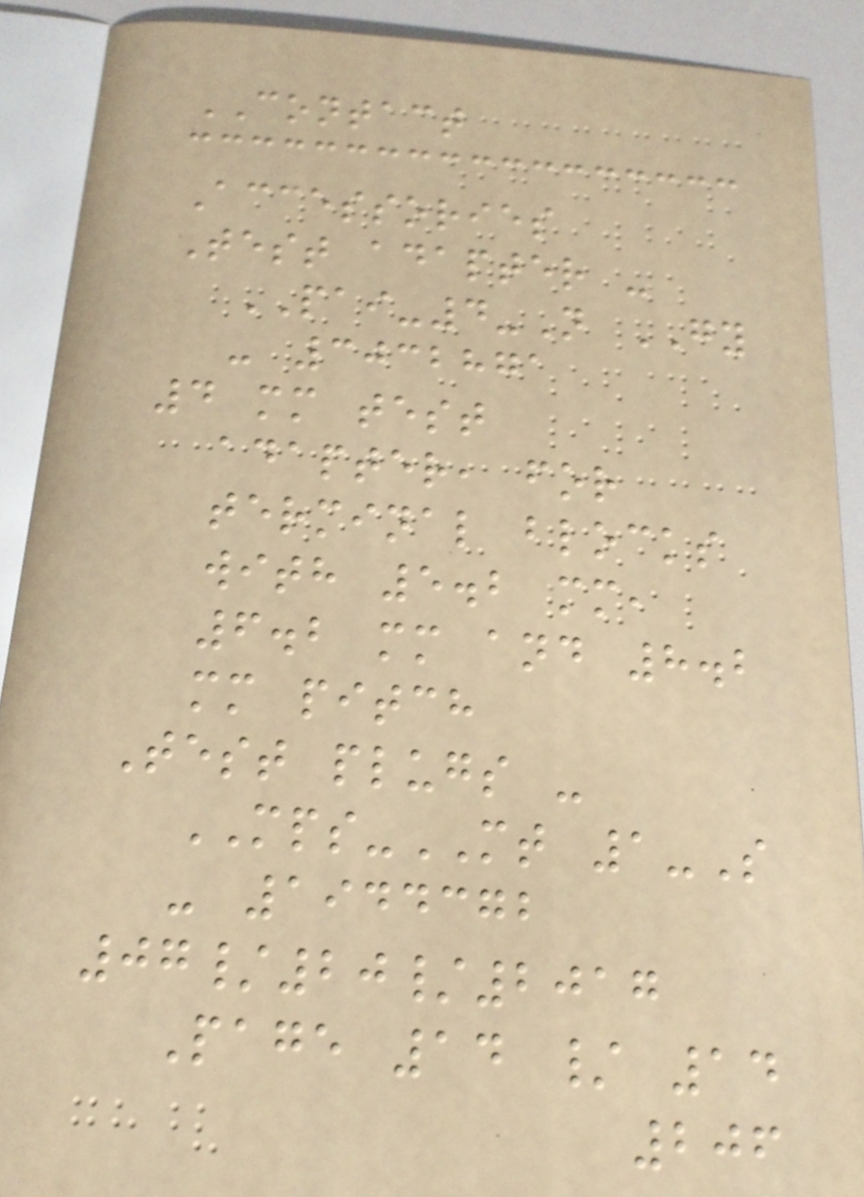CONTACT
Accessories
Test adapter -
PAI-4-N GY
- 3032871
4 mm test
adapter, for
terminal blocks
with 5.2 mm,
6.2 mm and 8.2
mm pitch
Test plugs -
MPS-MT 1-S
- 1944372
07/20/2017
Page 14 / 14
206
